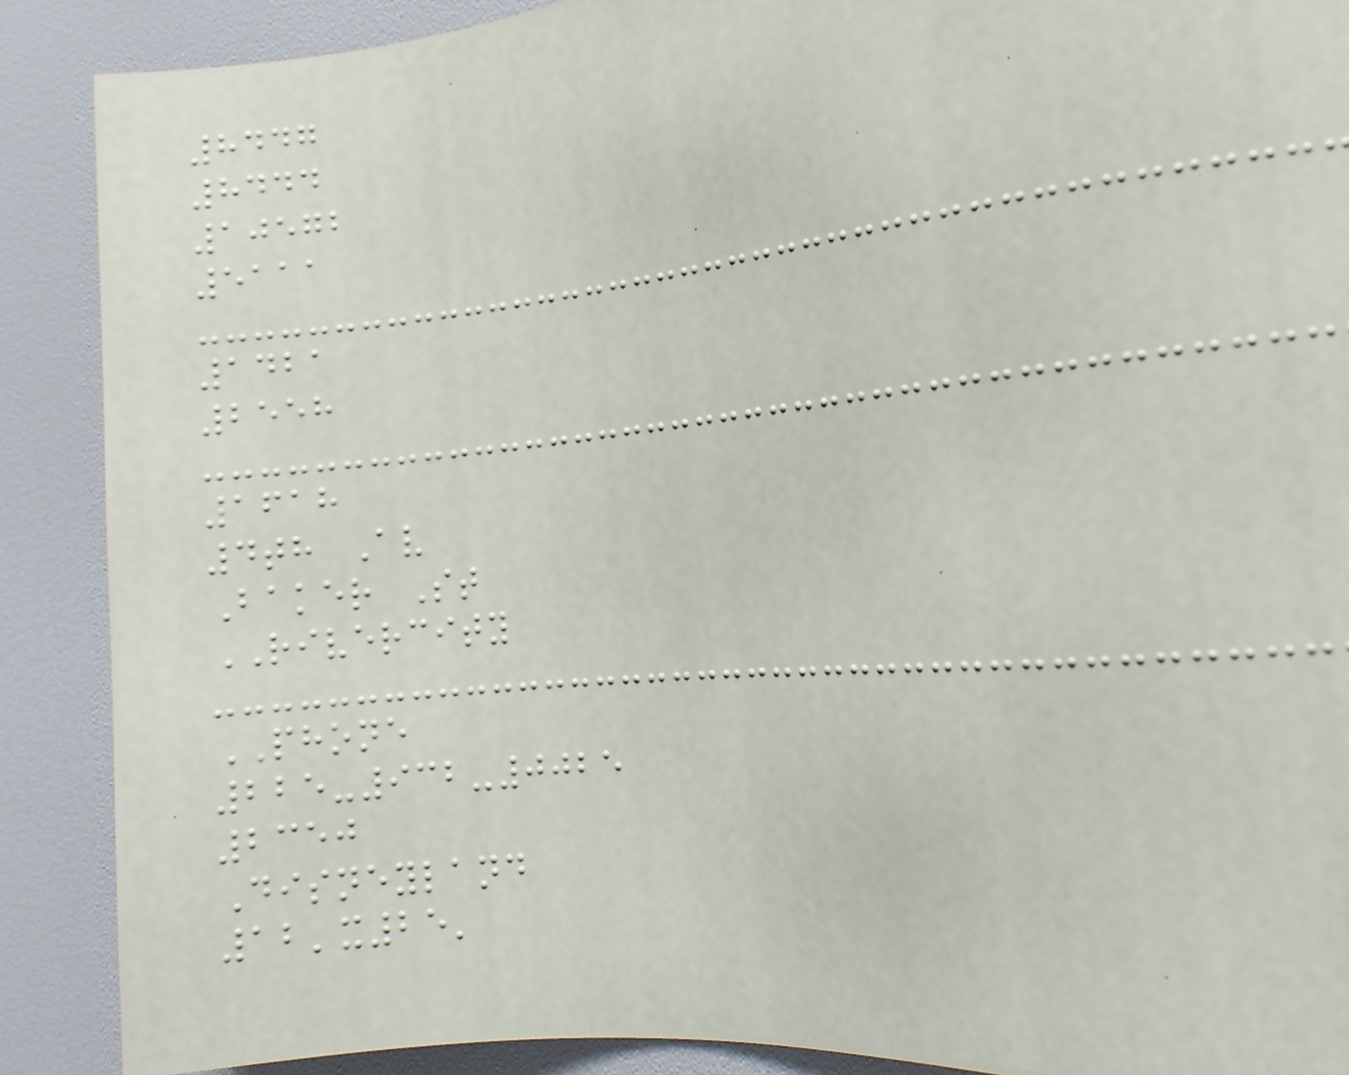8447
8444
10572
5111
1421
2558
1618
4th Av
Baker St
RIVERCITY
PHONE
225-932-0025
2350
Disneyland
12'x25'
